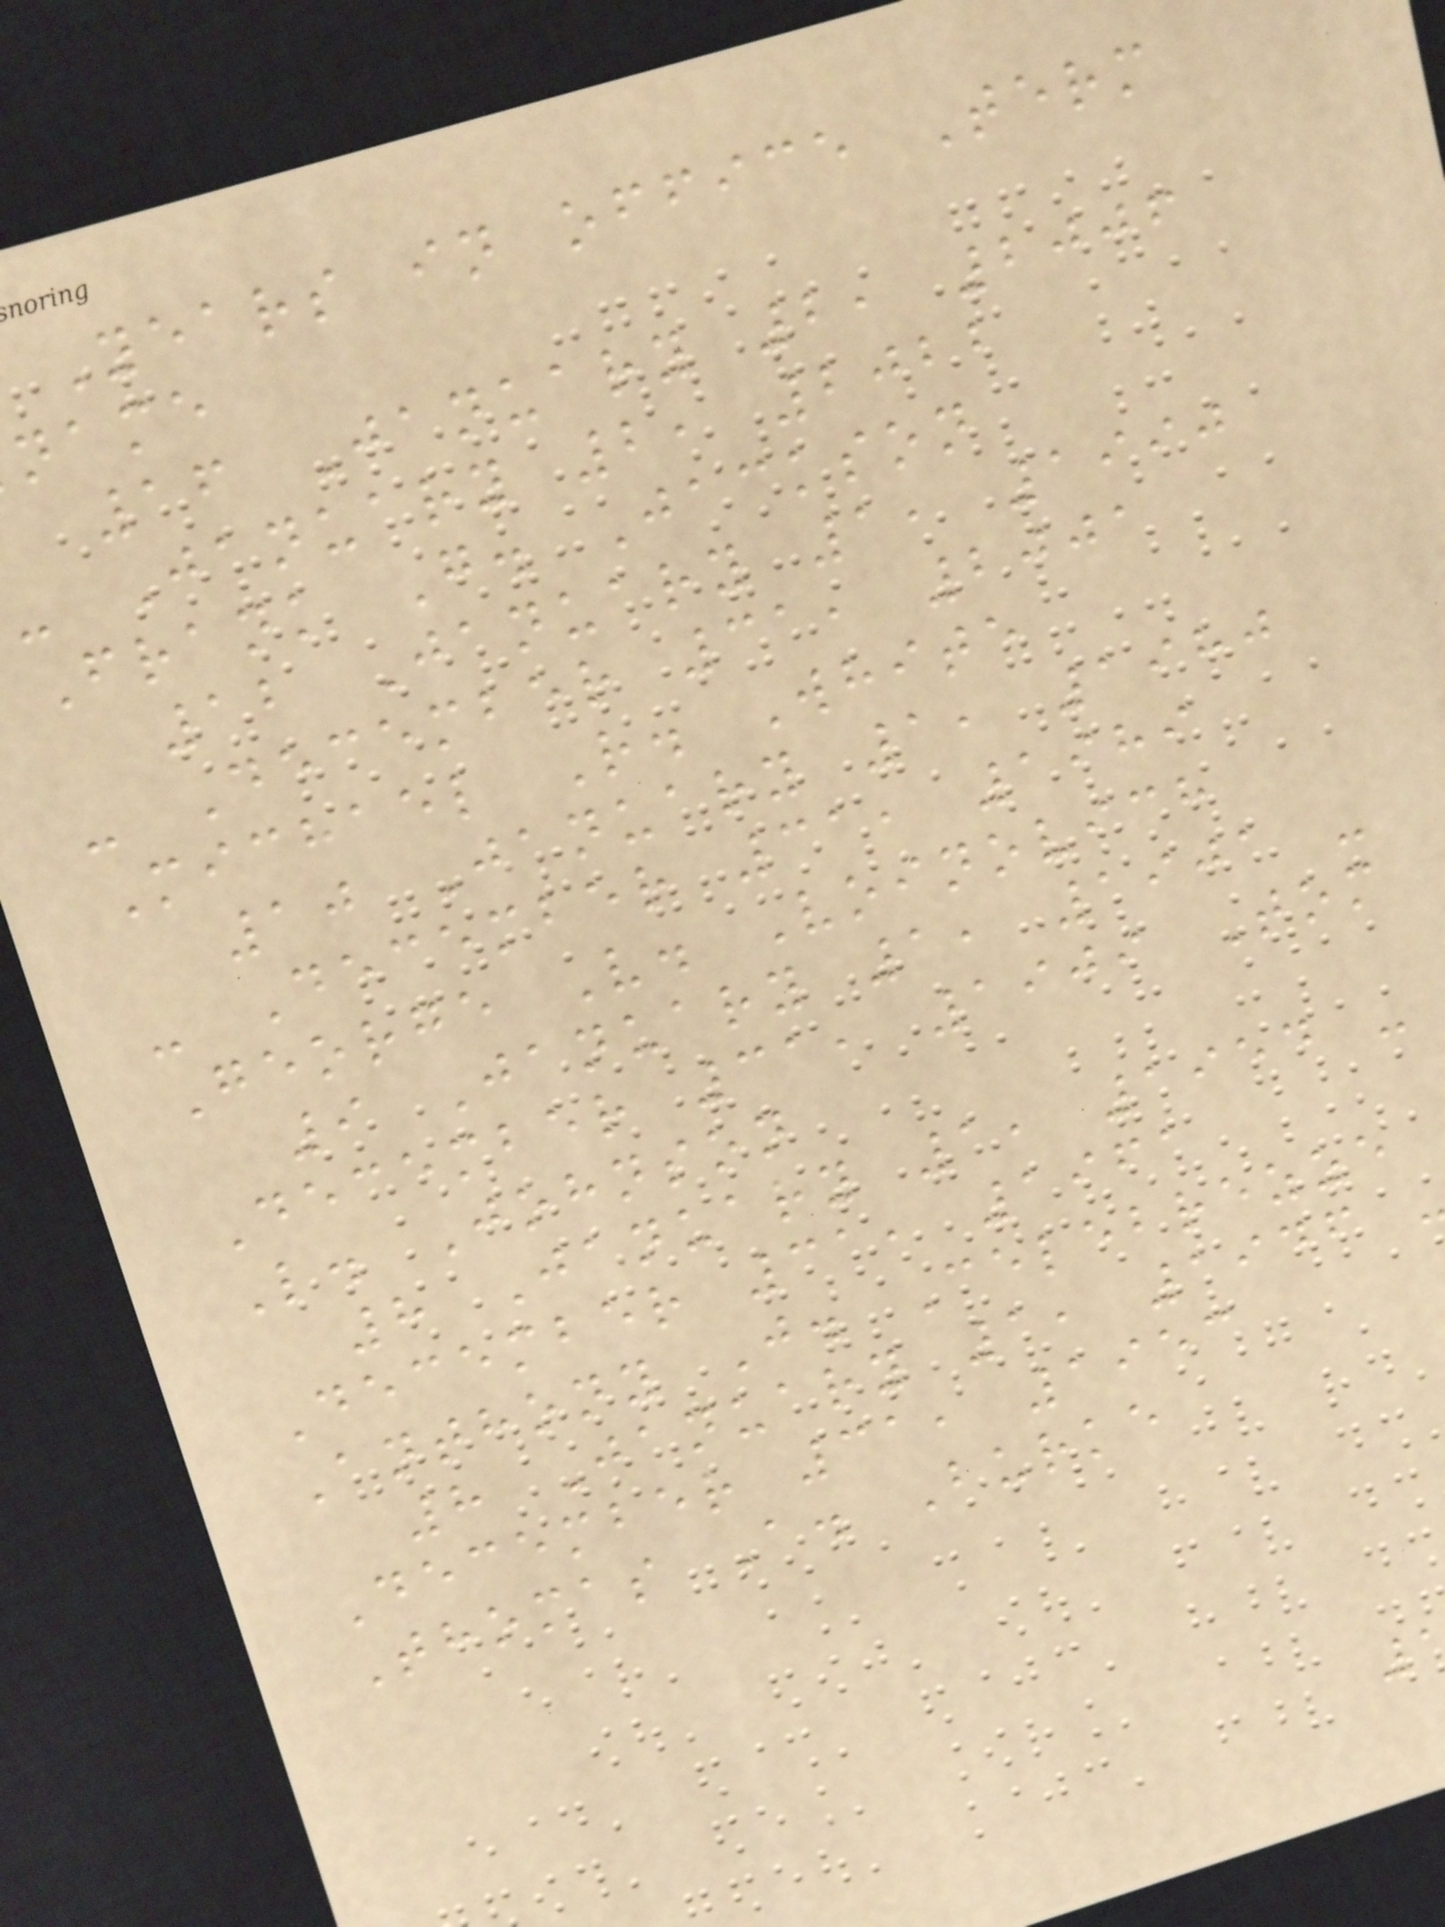Years in office Term
name
16 January 2, 2006
- January 2, 2022
Frank G. Jackson
12 January 1, 1990
- December 31, 2001
Michael R. White
10 January 1, 1980
- December 31, 1989
George V. Voinovich
9 January 1, 1901 -
December 31, 1909 Tom
L. Johnson
8 January 1, 1954 -
December 31, 1961
Anthony J. Celebrezze
8 January 1, 1946
December 31, 1953
Thomas A. Burke
